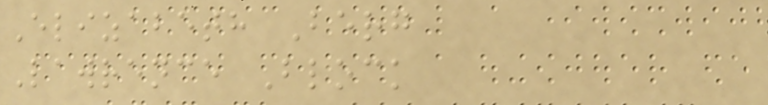Elizabeth Berg
Lawrence Block
